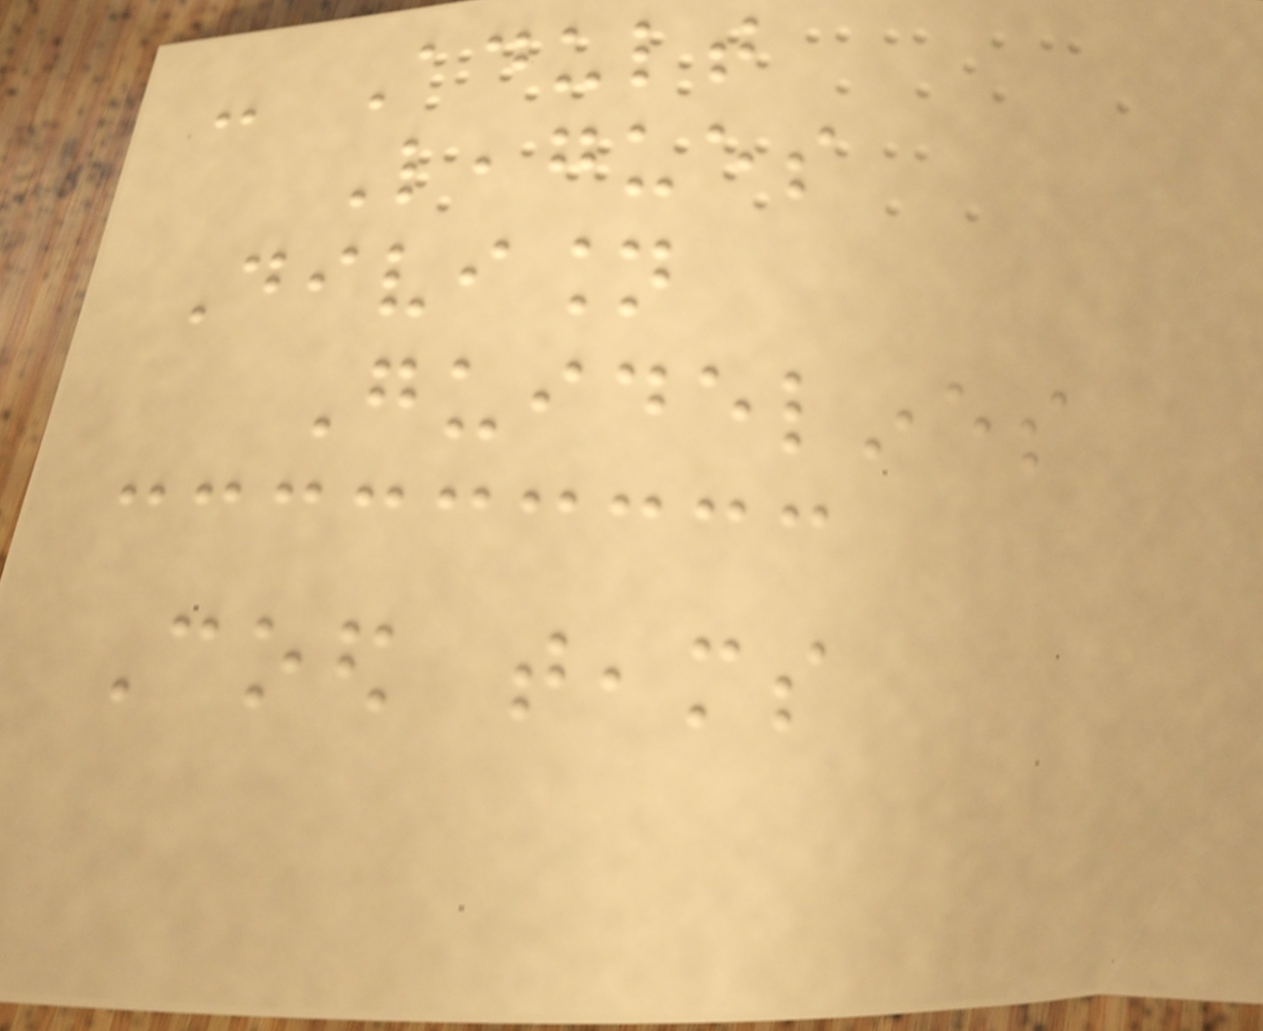- Adult
Leagues
Division
Guidelines
Coed teams
